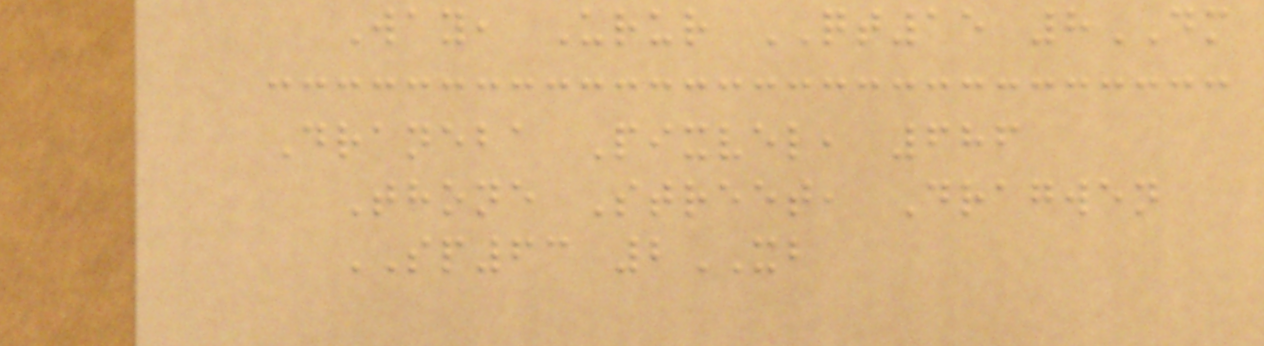Way, Urur QT15 8DM
Draneba Pixvel, 686
Thone Street, Dragwen
SP63 2XB
